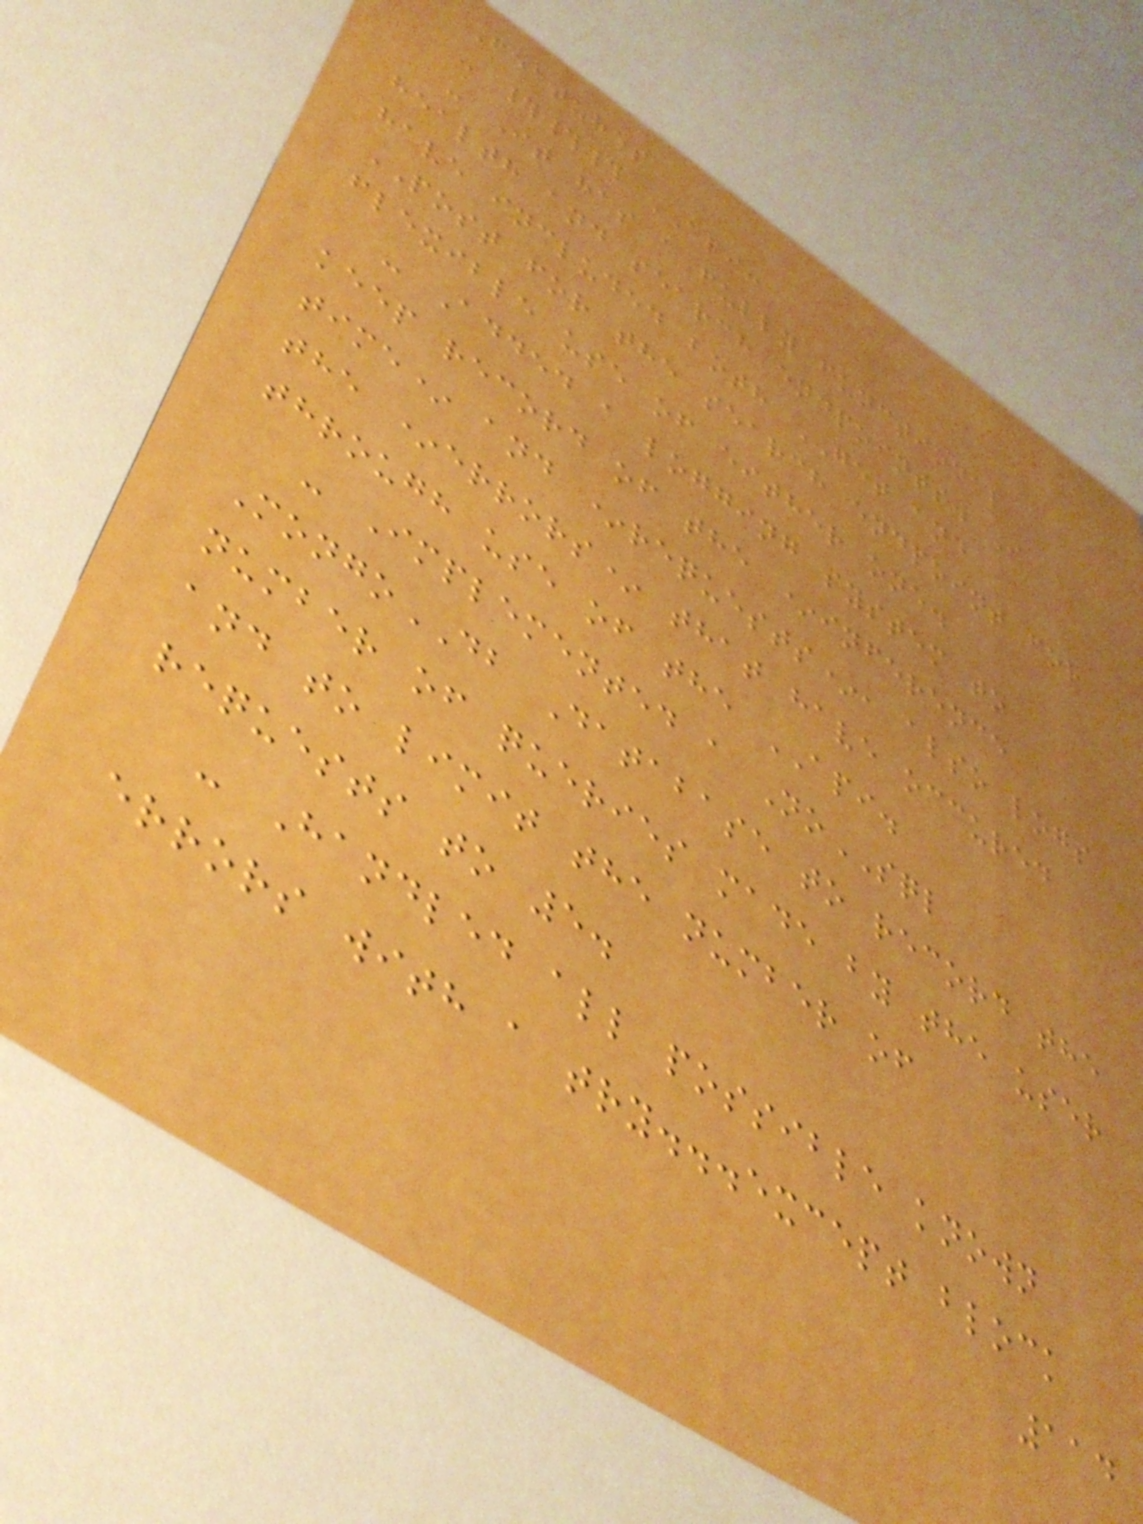Features
- ### API:
- It has a fully functional
health and search endpoints. I
have included both GET and
POST for the search endpoint for
flexible use of either one.
- Added a logging system to
keep record of the *inference
time* and *requests*, also logs
the *errors* that have occured
through use of the API.
- Implemented a NoSQL
MongoDB Database to record the
number of queries made by the user
and to limit the number of
requests to 5.
- Handled all possible known
errors with a try...except block
114
